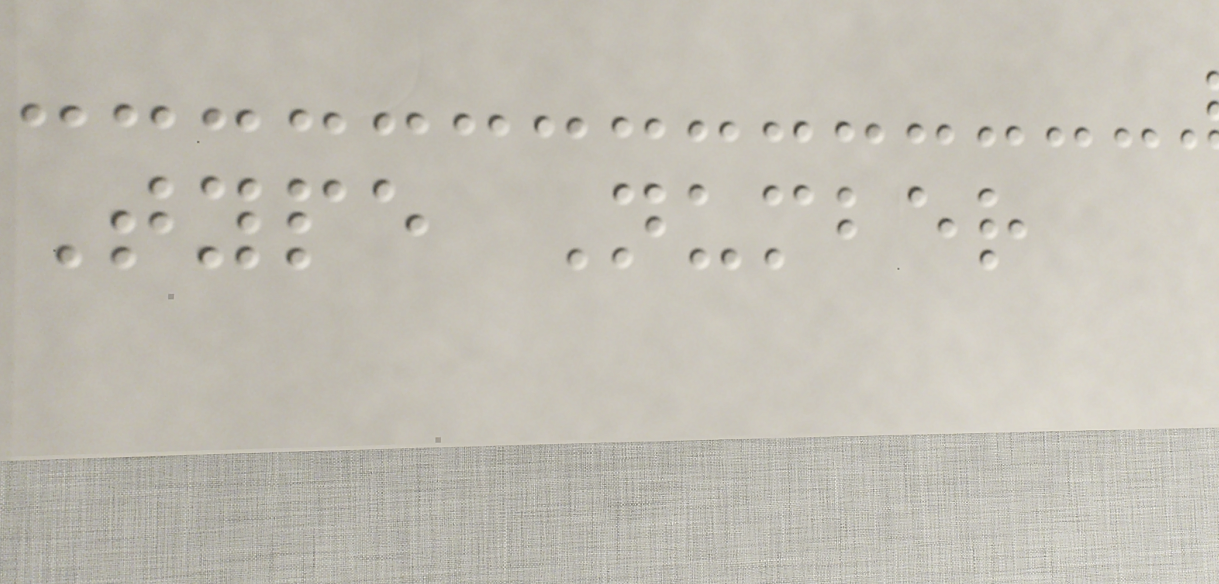Type Number
